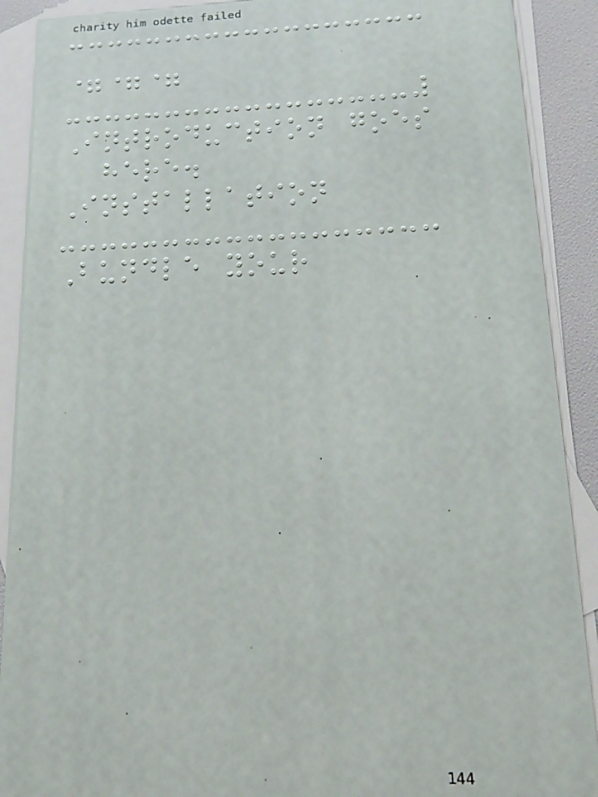===
Introduction goes
here.
Installation
Bundle your
